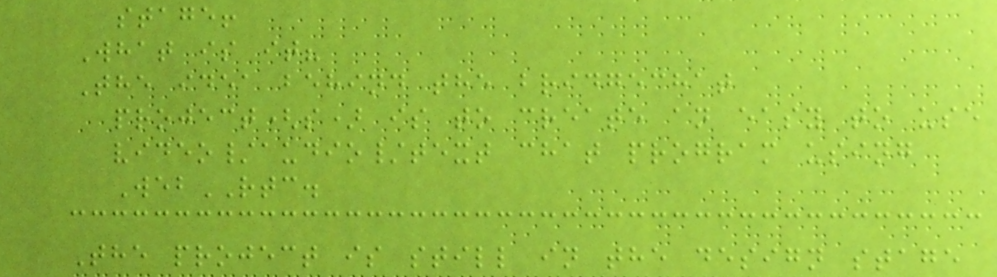stage!
What is it?
The idea behind the bridgechat
project(s) is to create an easy to use
video/audio/text chat program using
WebRTC.
The project is still in the design stage
